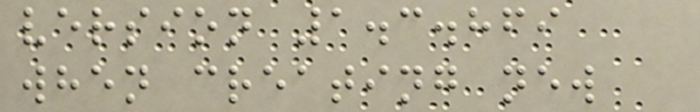version 1.3.869
when creating new
